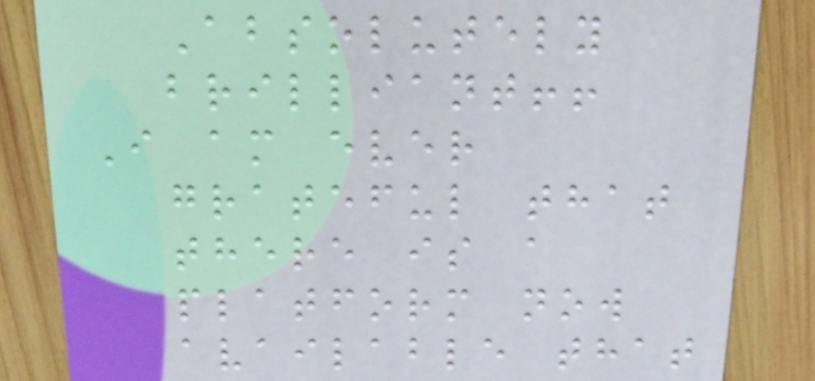Absolutely
brilliant!!
I am ever
grateful that
there is a
platform now
available that
